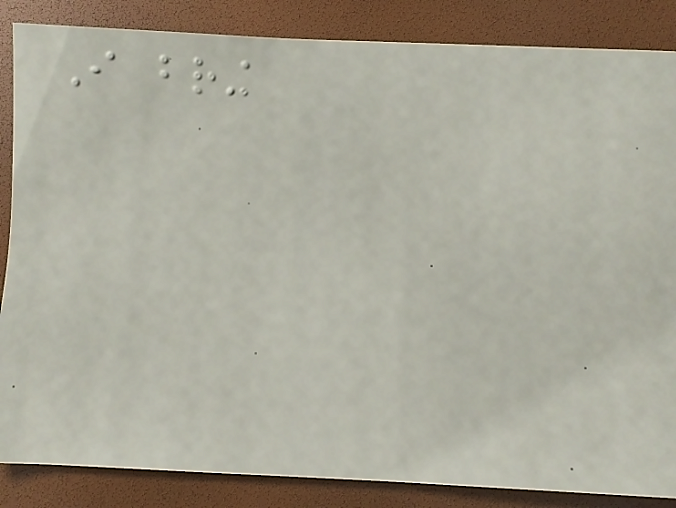I bring
